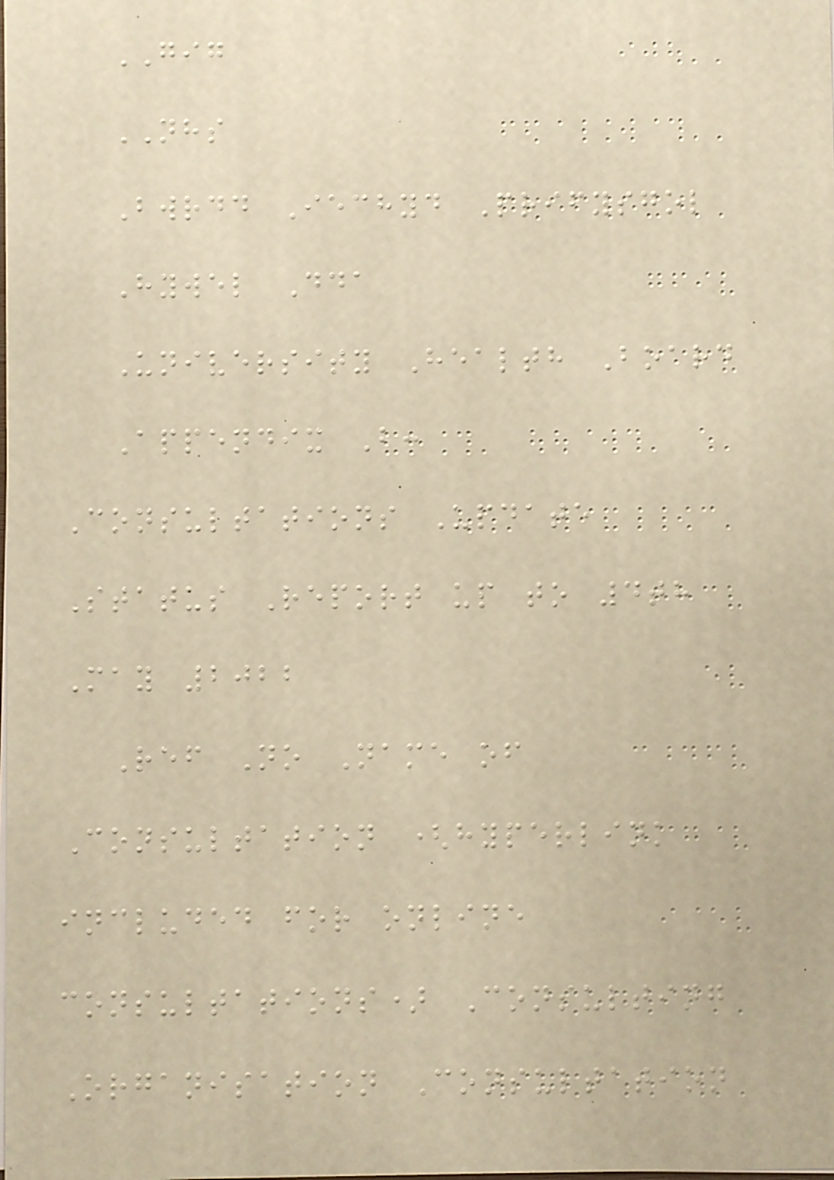GIG
NHS
Bwrdd Iechyd Prifysgol
Hywel Dda
University Health Board
Appendix B:
Consultations Update
Status Report up to 4th
May 2022
Ref No Name of
Consultation (hyperlink
included for online
consultations) Consulting
Organisation Consultation
